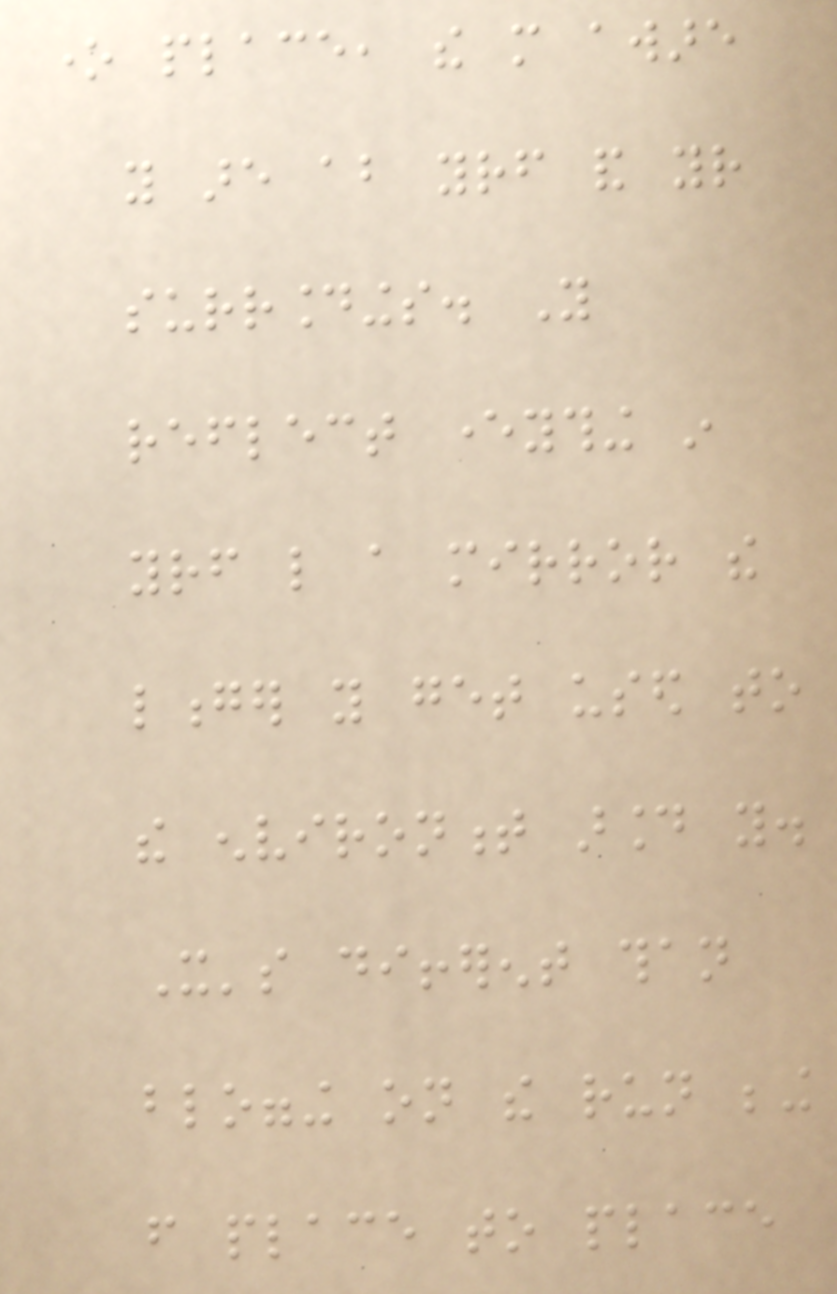one place, the more aware
you are about yourself and your
surroundings. You
reflect everything in
yourself like a mirror the
longer you get used to
the environment around you.
It's different than
blogging on the run being
from place to place
